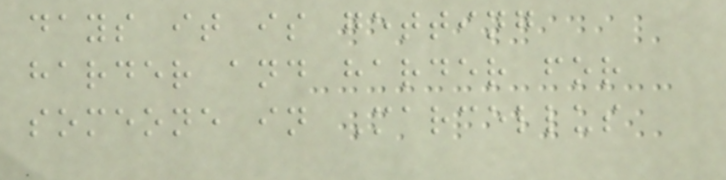days it is getting
harder and harder for
someone in Marcellus
